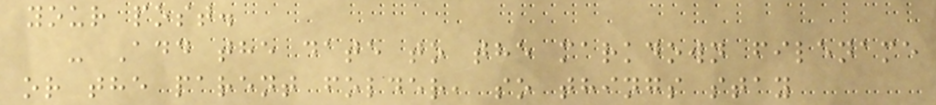your post.
- Add the date to the markdown filename
or the parent folder, so things stay
